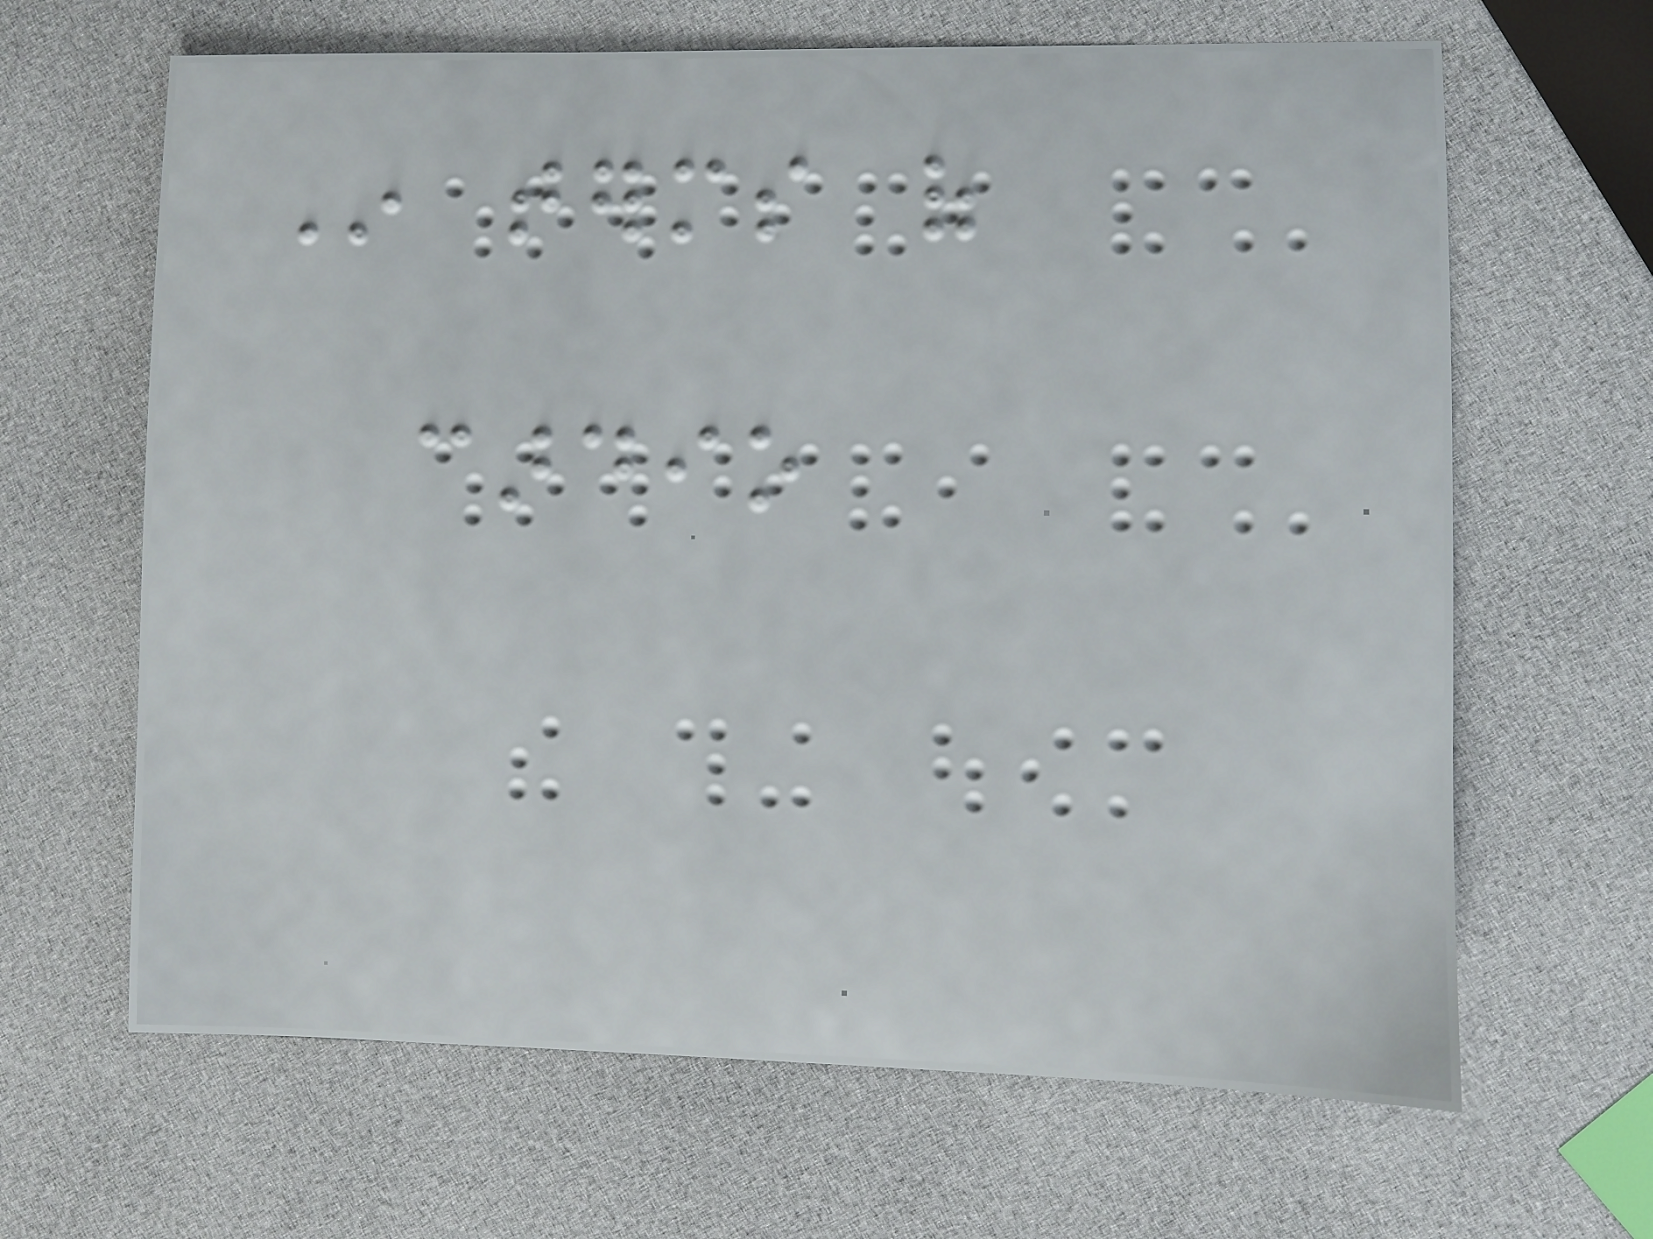In terms of
cardio
